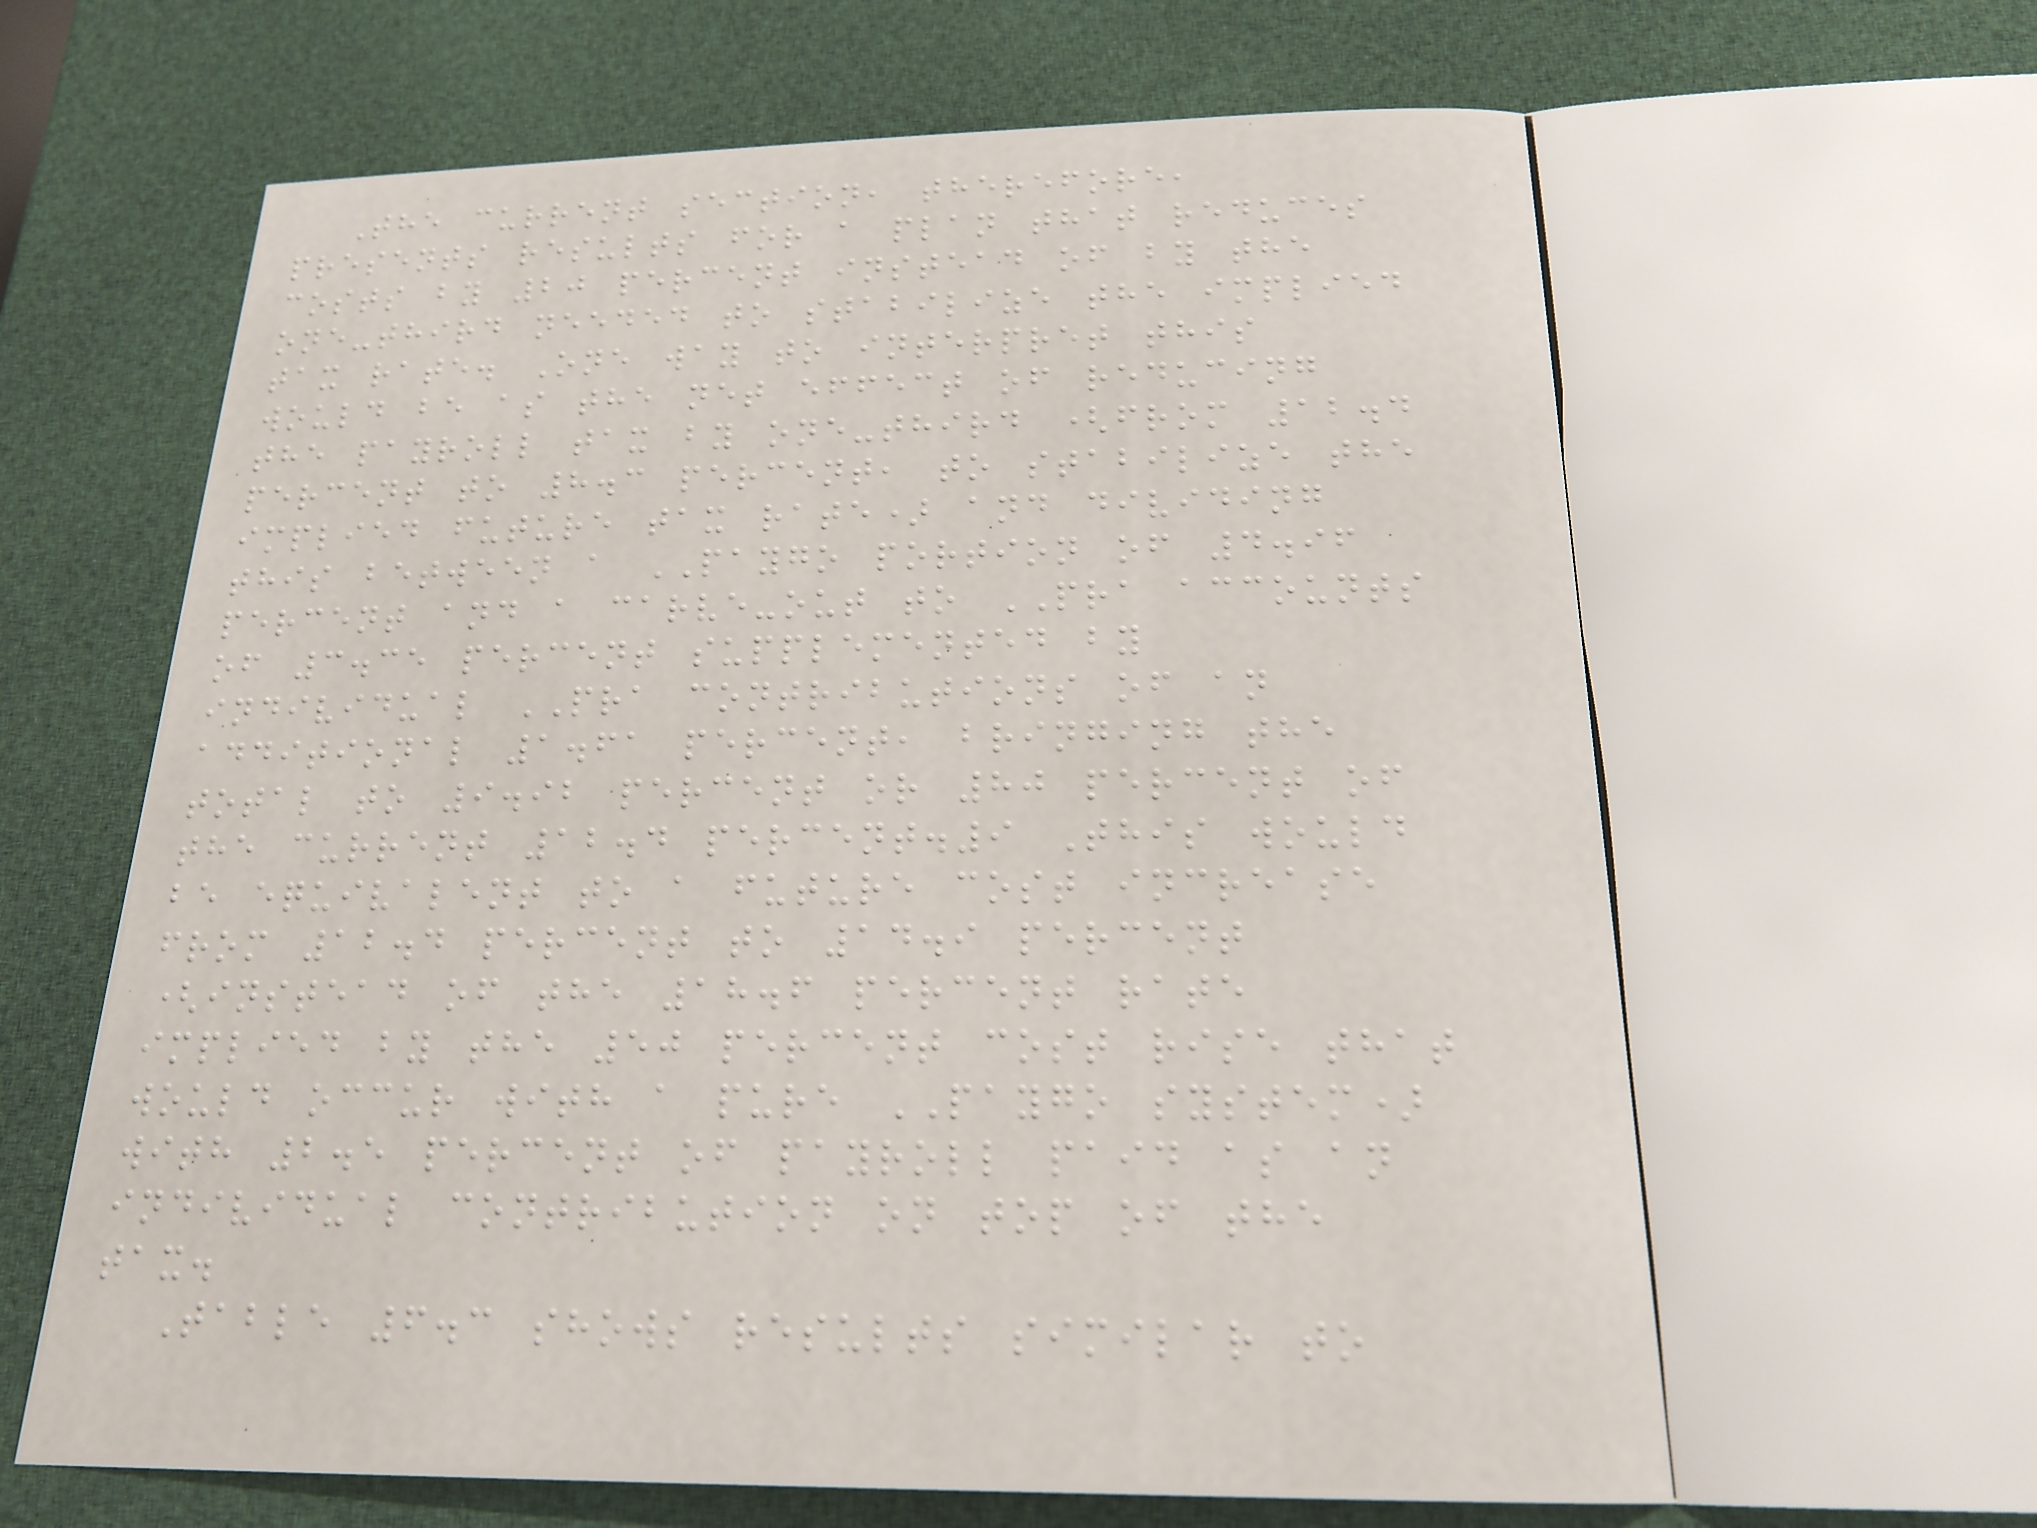The current section, therefore,
presents results for a plan that reduces
costs by 20 percent instead of by the
one-third needed to stabilize the implied
tax rate. One way to interpret this
would be as the net effect of reducing
the payroll tax by one-third (from 12.4
percent to 8.3 percent, to stabilize the
implied future tax rate) and dividing
this between a PAYGO portion of 4.96
percent and a carve-out to PRA accounts
of 3.35 percent supplemented by
individual PRA contributions of an
additional 1.61 percent, bringing the
total to 9.92 percent or 80 percent of
the current 12.4 percent.9 This would
be equivalent to a future cost increase
from 12.4 percent to 14.9 percent
(instead of the 18.6 percent rate
implied by the 50 percent cost rise that
would occur with a pure PAYGO system)
with 2.5 percent of payroll paid as an
individual contribution on top of the
tax.
Table 6.3 shows results similar to
